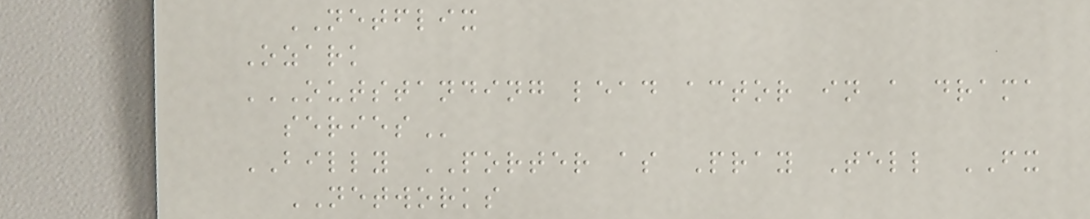NETFLIX
Ozark
OUTSTANDING LEAD ACTOR IN A DRAMA
SERIES
BILLY PORTER as Pray Tell FX
NETWORKS
